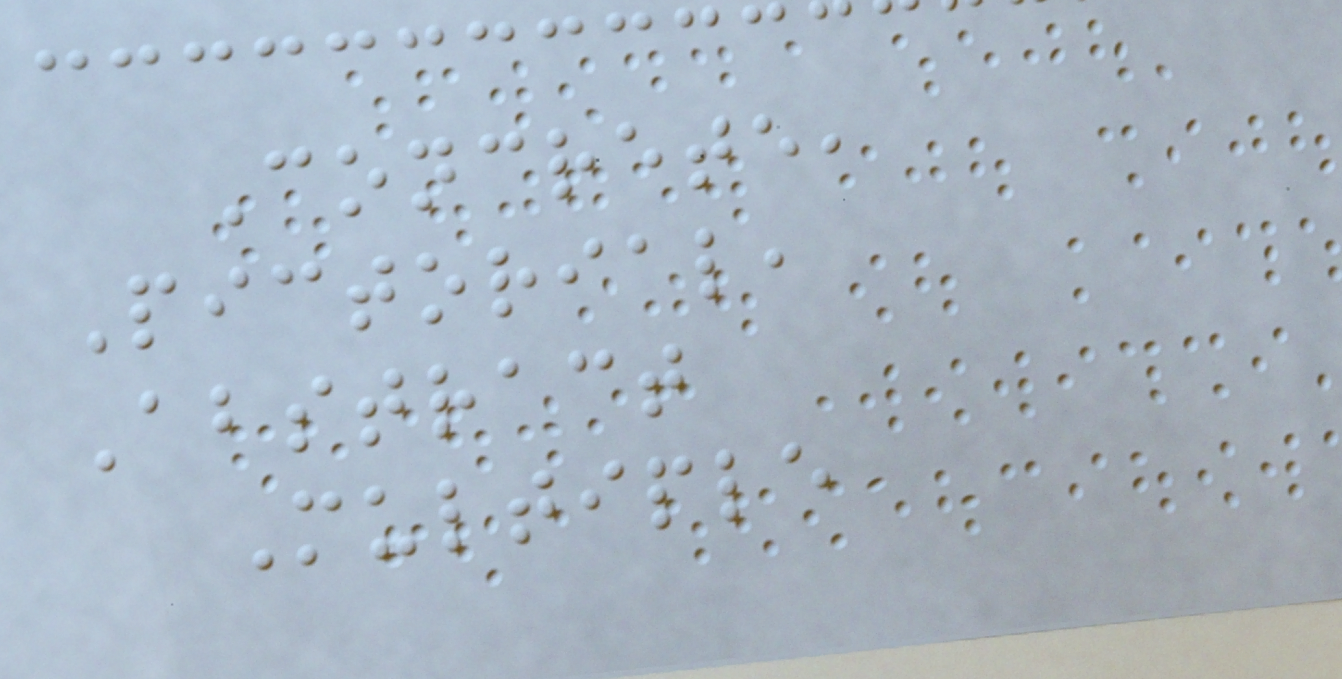Concrete,
Pictorial,
Abstract
Multiple
